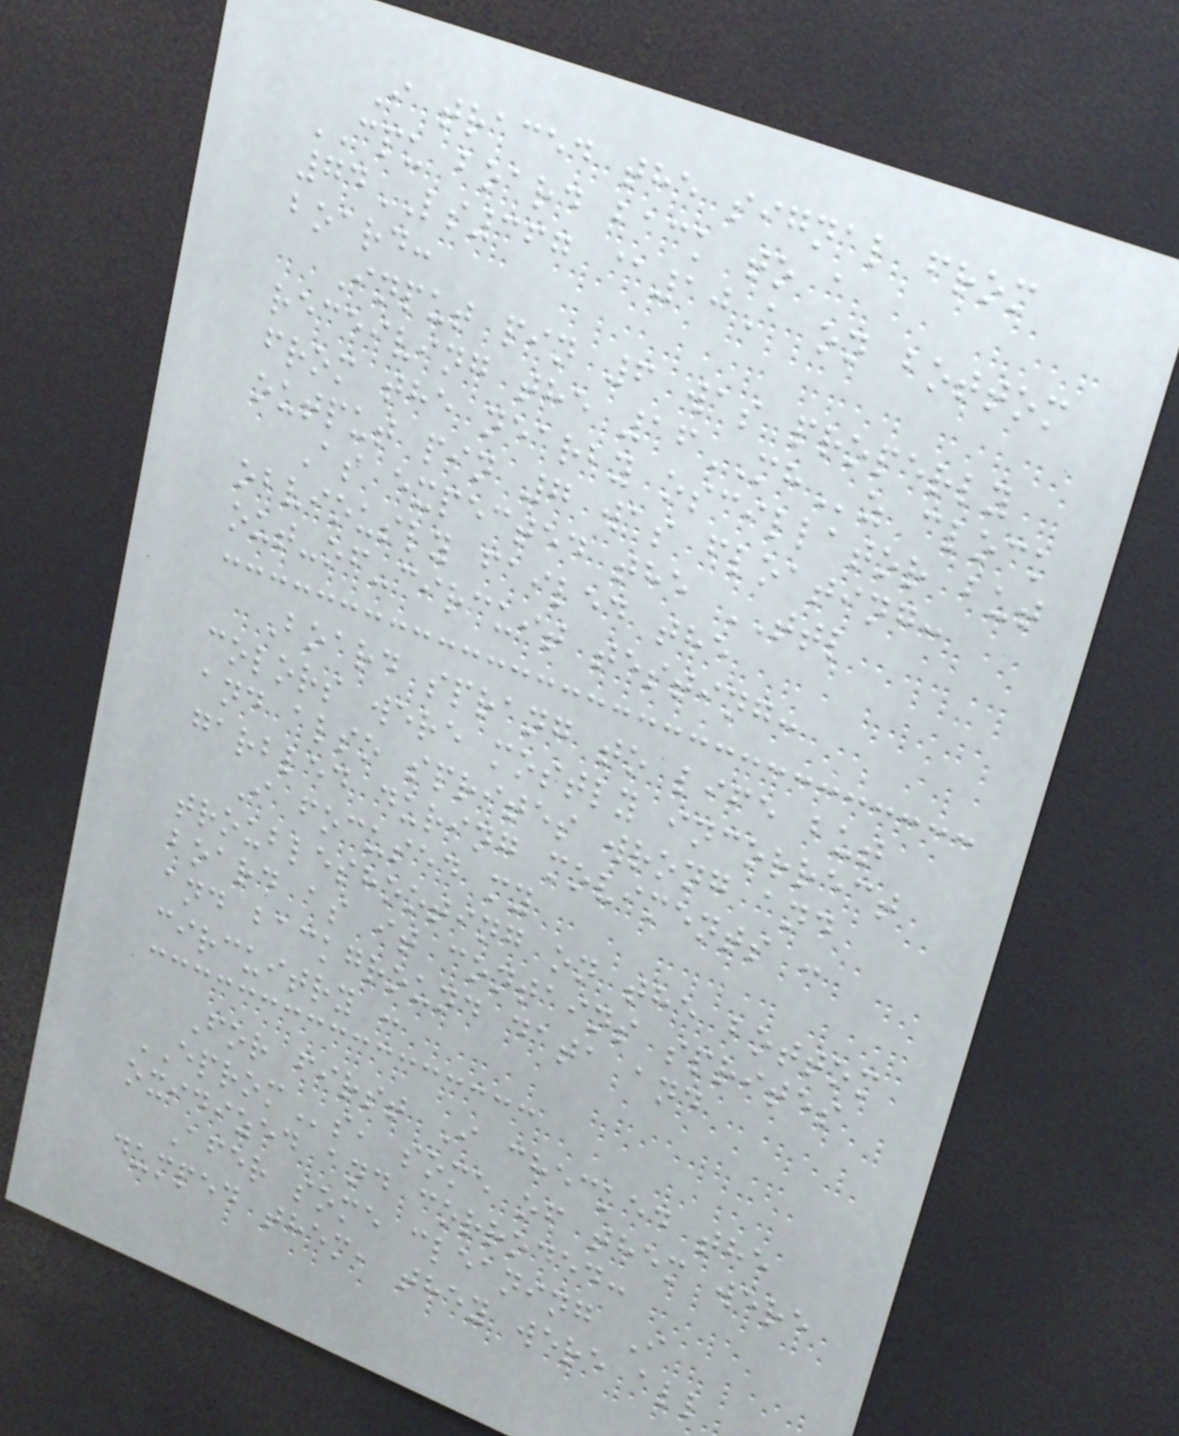I traced the signal from
CPU board back to a
74LS367 @10A on bottom
board:
Input pin 6 was properly
receiving the 16MHz clock
from the nearby oscillator but
output pin 7 was floating:
As expected the TTL
obviously failed the
out-of-circuit testing:
Board sprang to life but
colors were mostly incorrect
and also sprites wrong and
garbled during moviments :
I focused my
troubleshooting on the bottom
board as it contains sprites
and background data and
circuitry :
For first I checked the
EPROMs, some of them were
oxidized and corroded:
Afer some cleaning I
dumped them, they were all
